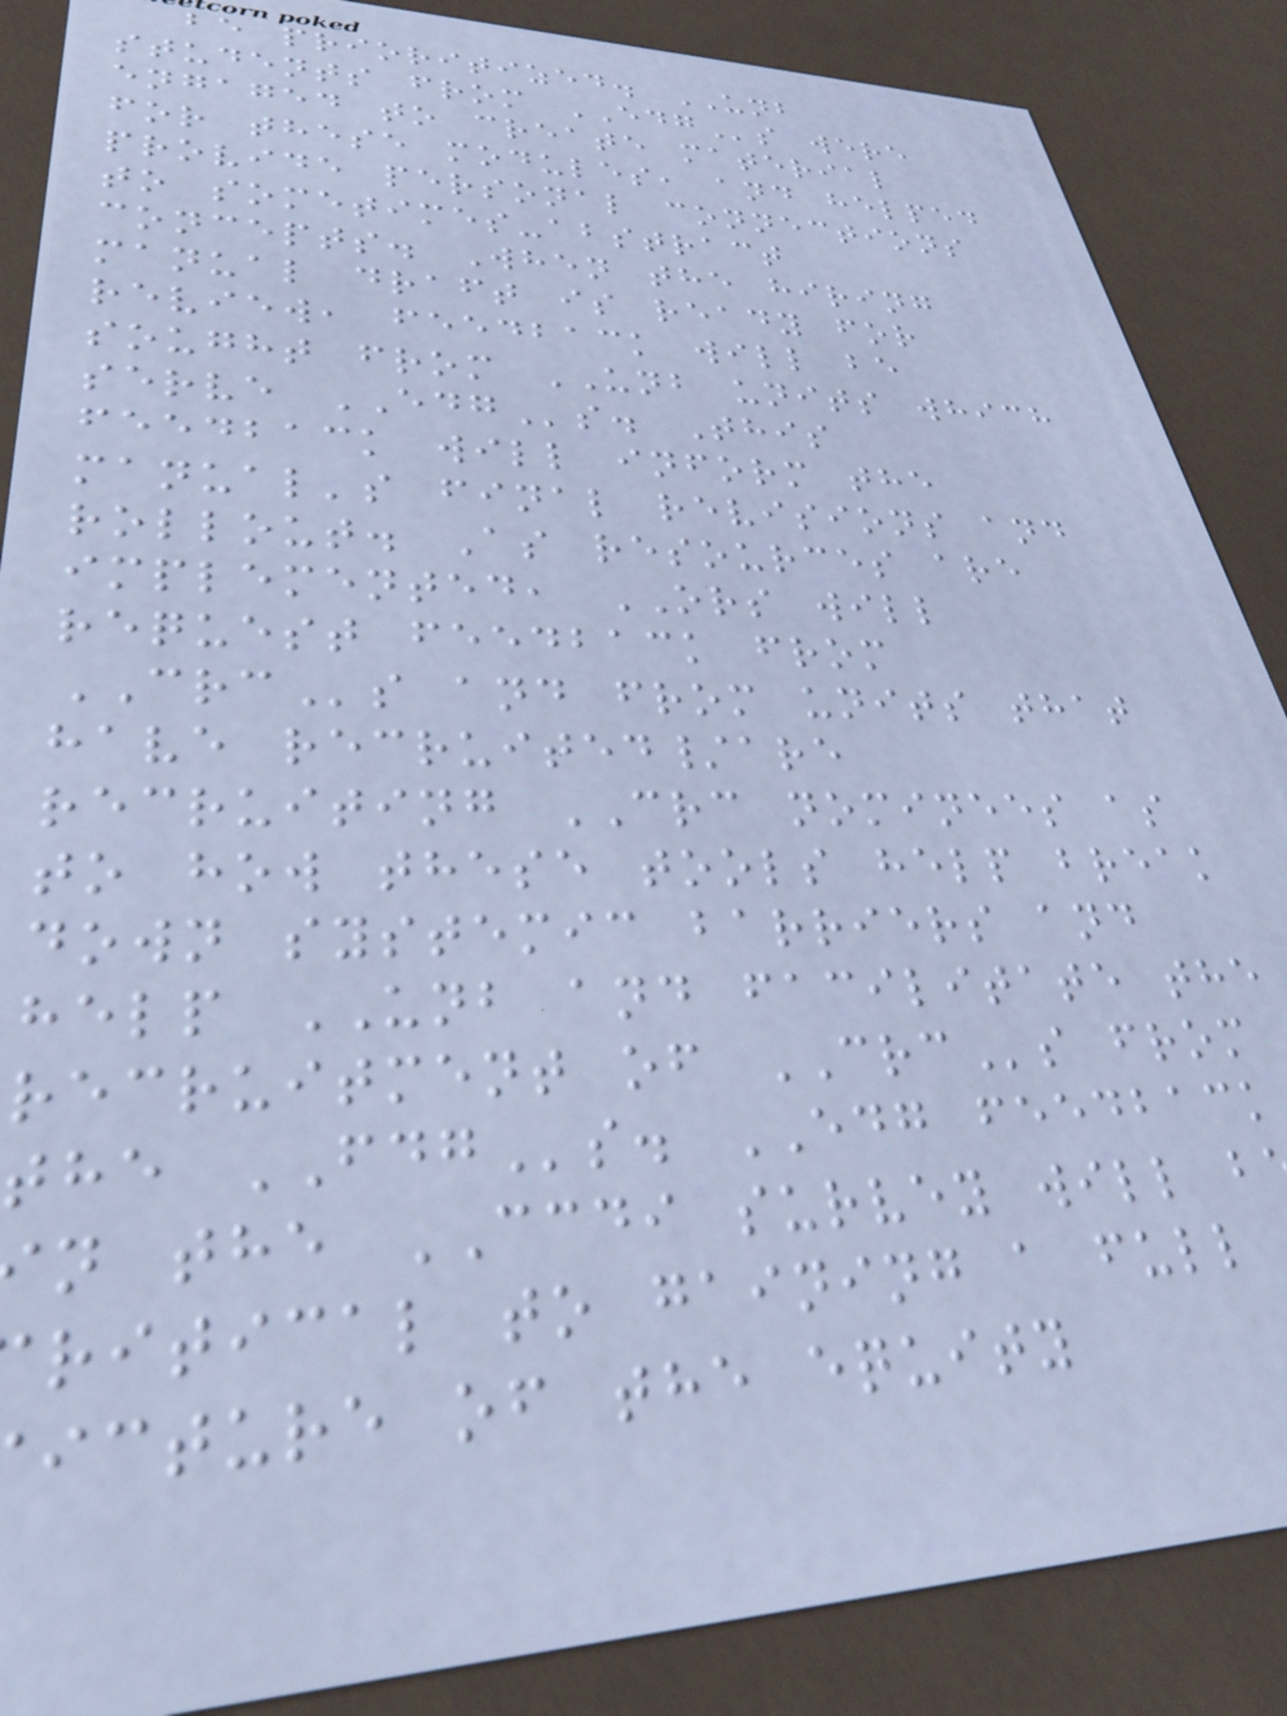be prioritized. UNB
students from EDGs were
engaged to create material
for these modules, and helped
provide personal connections
to sometimes-abstract
concepts. When the hiring
manual draft is ready for
review, feedback will be
sought from UNB units which
serve EDGs. This
feedback will inform the
manual's final revisions and
rollout. As resources are
implemented, ORS will
request feedback from
CRCs and from units that
have recruited/are
recruiting CRC nominees as
to how these tools help break
down systemic barriers and
help UNB and facilitate the
recruitment of CRCs from
the FDGs. EDG feedback
n the CCDI survey will b
ritical to gaining a full
icture of the equity
